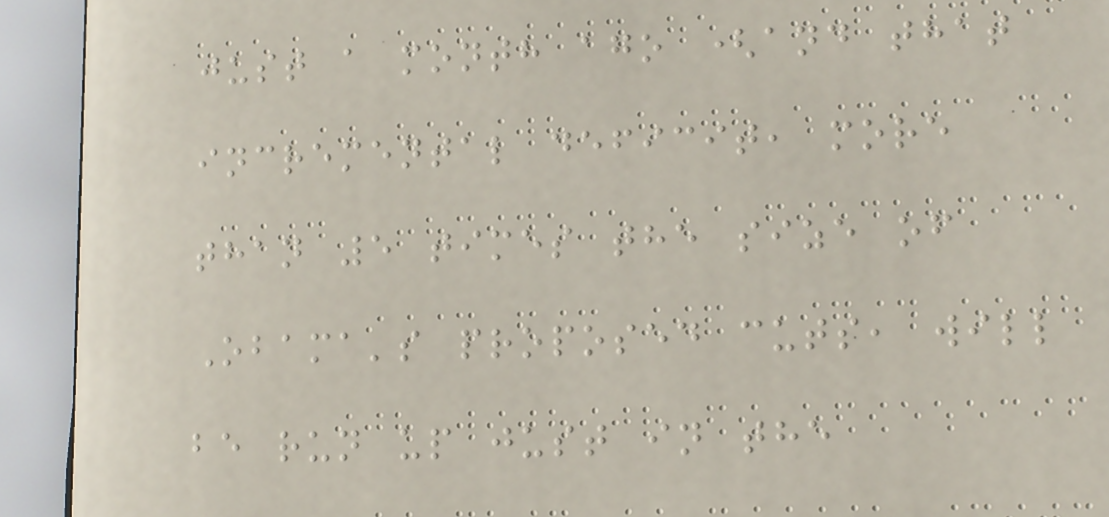just a month ago (and that
incremental deficit, more
than 5 times the size of
Obama's proposed cuts, will
be run up just in the
